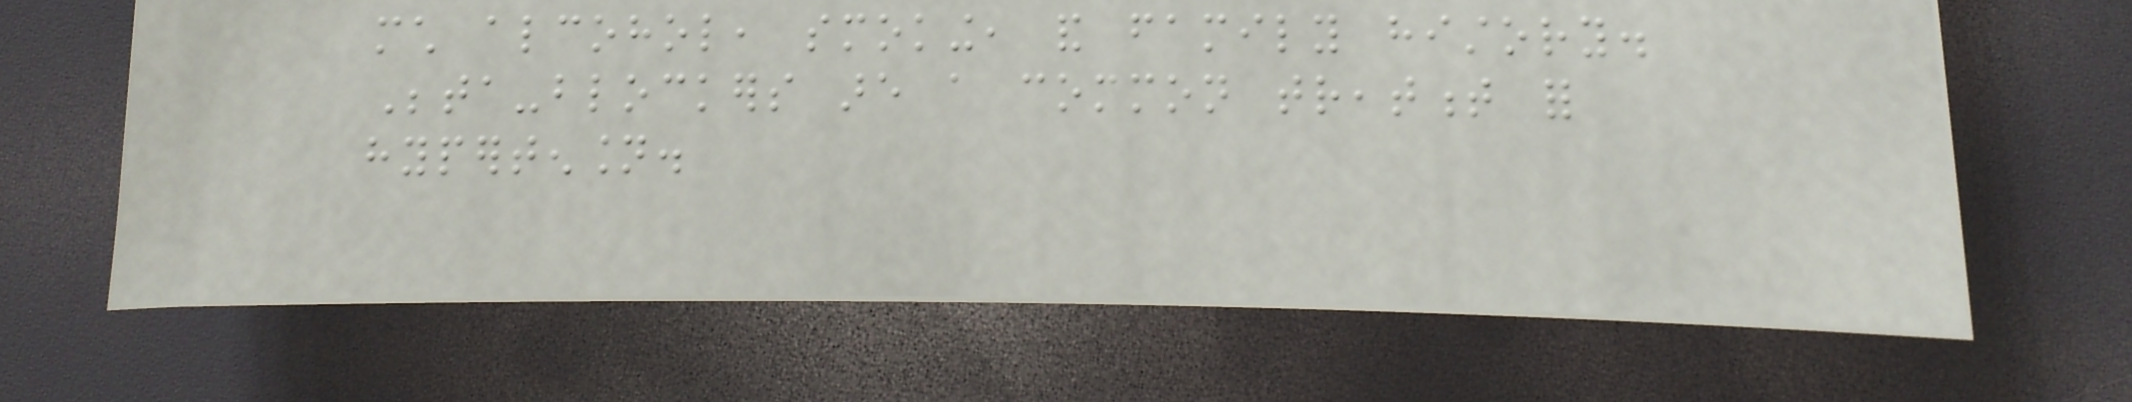much alcohol, smoking, and family history.
Beta-blockers are a common treatment for
hypertension.
